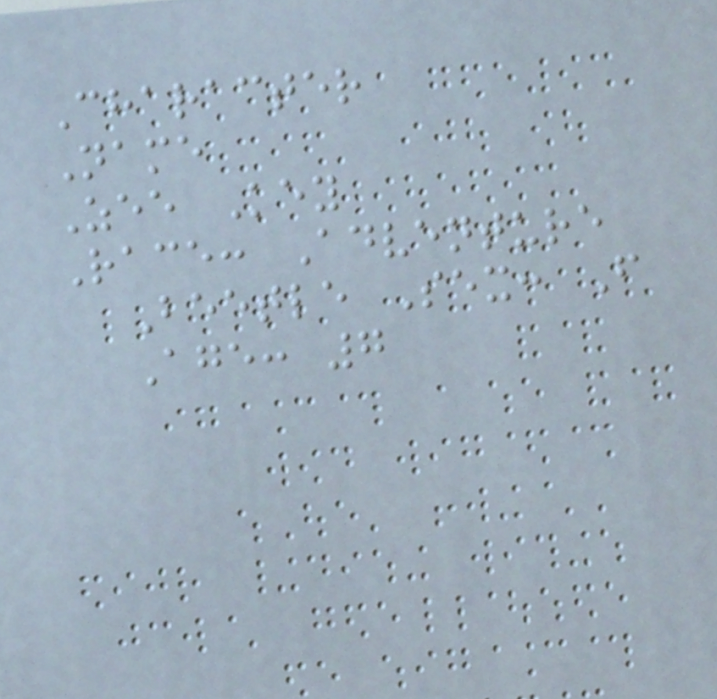Character
Name
Zee Key
Race: Adventure
Beetle Sex: F
Age: 7
